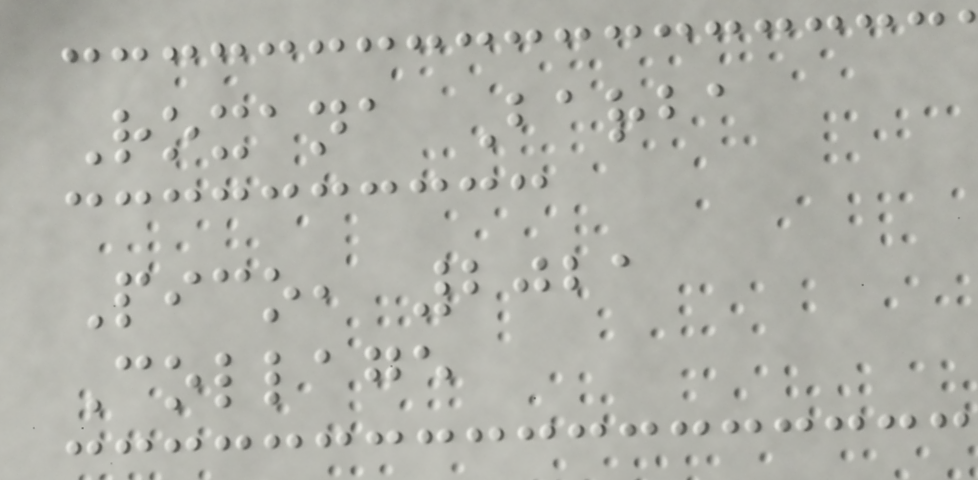Roxana Barba
Pico, 2021
Collage
